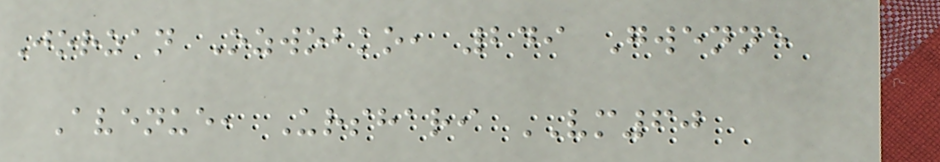Jorzan Ozwobko, 249 Gwenne
Avenue, Urshari VM60
